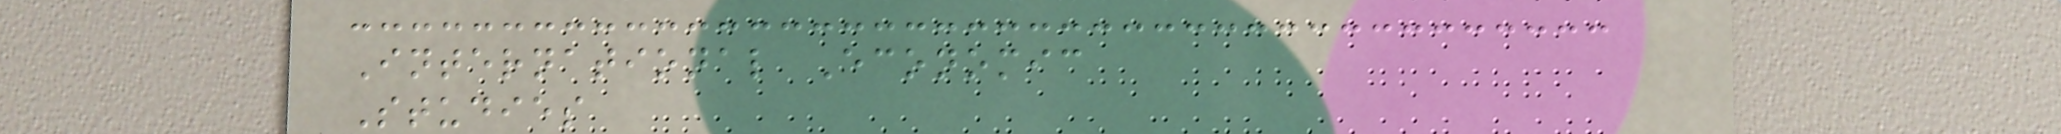International Economic
Studies
